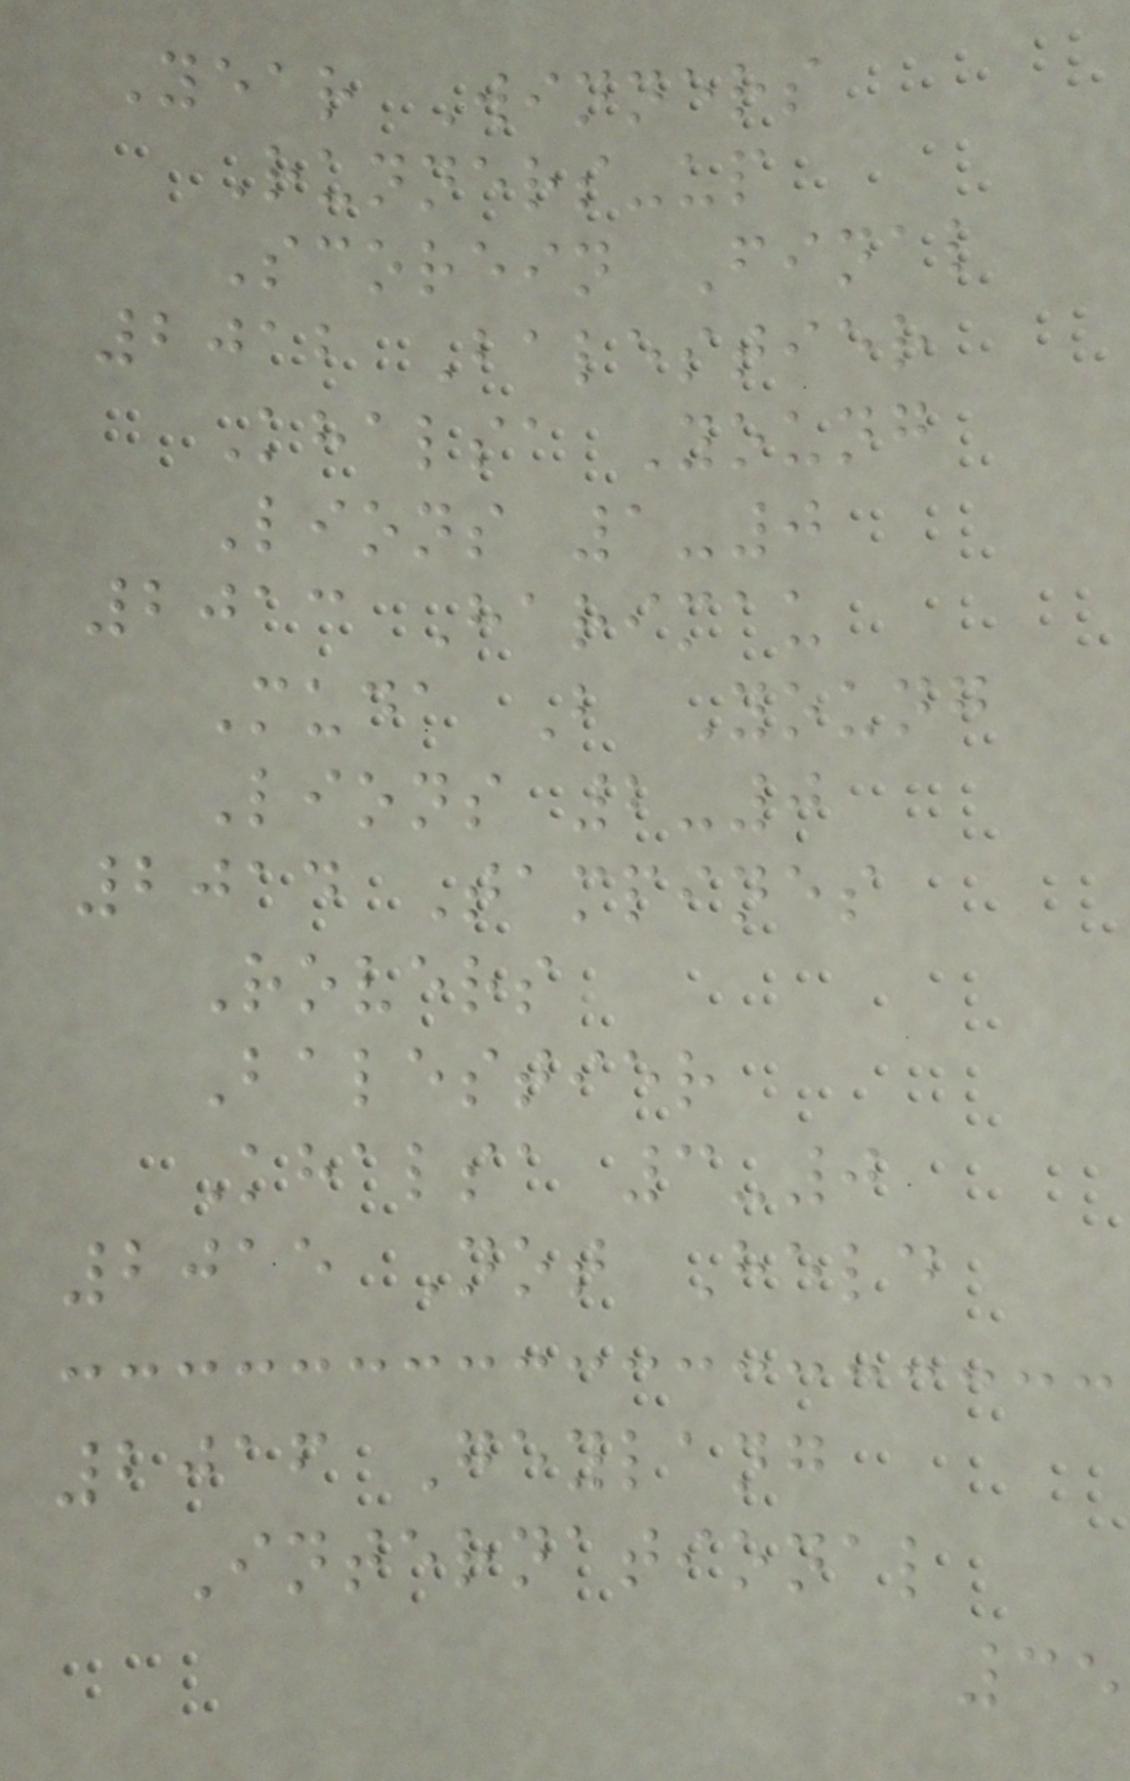Year Winners
Runners-up
Scorein Final
2012 Balestier
Khalsa Young
Lions 1-0
2013 Harimau
Muda B Young
Lions 2-0
2014 Tampines
Rovers
Balestier
Khalsa 3-0
2015 Not Held
2016 Geylang
International
35
